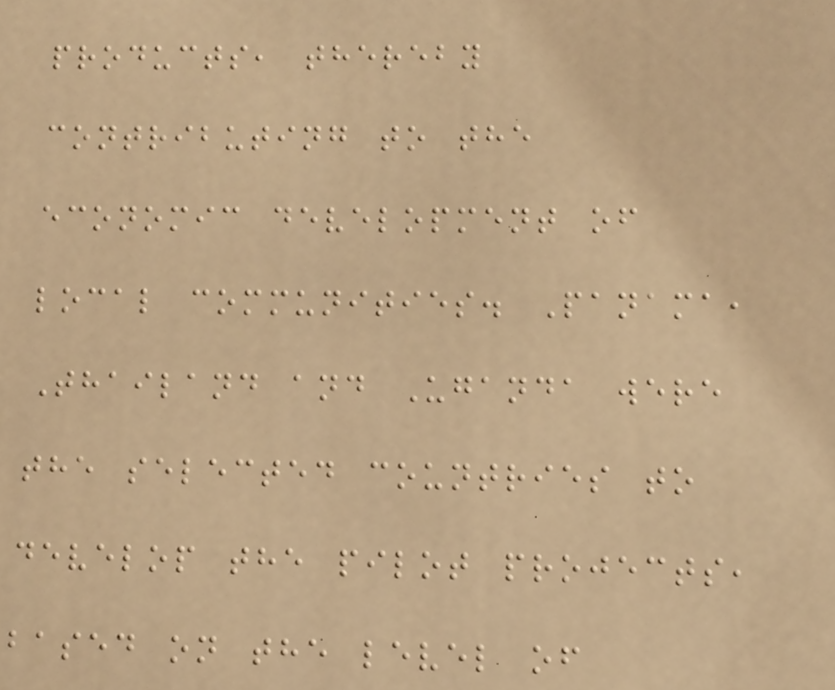products, thereby
contributing to the
economic development of
local communities. Panama,
Thailand and Uganda were
the selected countries to
develop the pilot projects,
based on the level of
